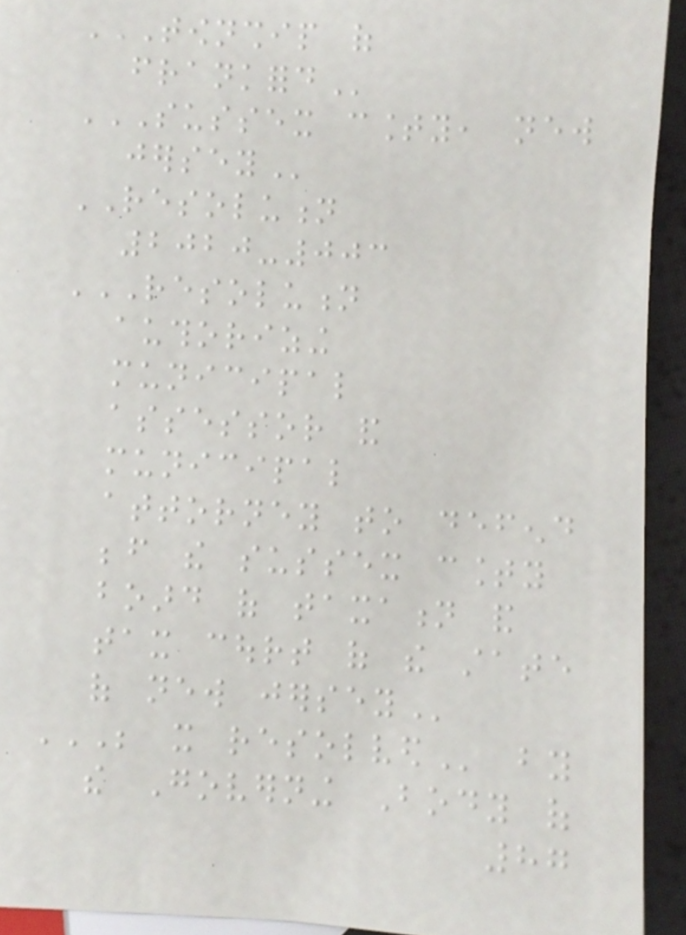TOWNSHIP OF
FRANKFORD
SUSSEX COUNTY, NEW
JERSEY
RESOLUTION
2020-003
RESOLUTION
AUTHORIZING
MUNICIPAL
ASSESSOR AND
MUNICIPAL
ATTORNEY TO DEFEND
BEFORE THE SUSSEX COUNTY
BOARD OF TAXATION AND
TAX COURT OF THE STATE
OF NEW JERSEY
BE IT RESOLVED by
the Governing Body of
87
